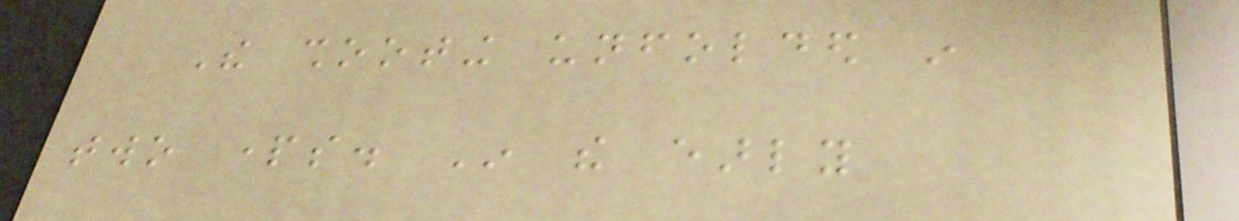The shooting unfolded in
two parts. In the early
